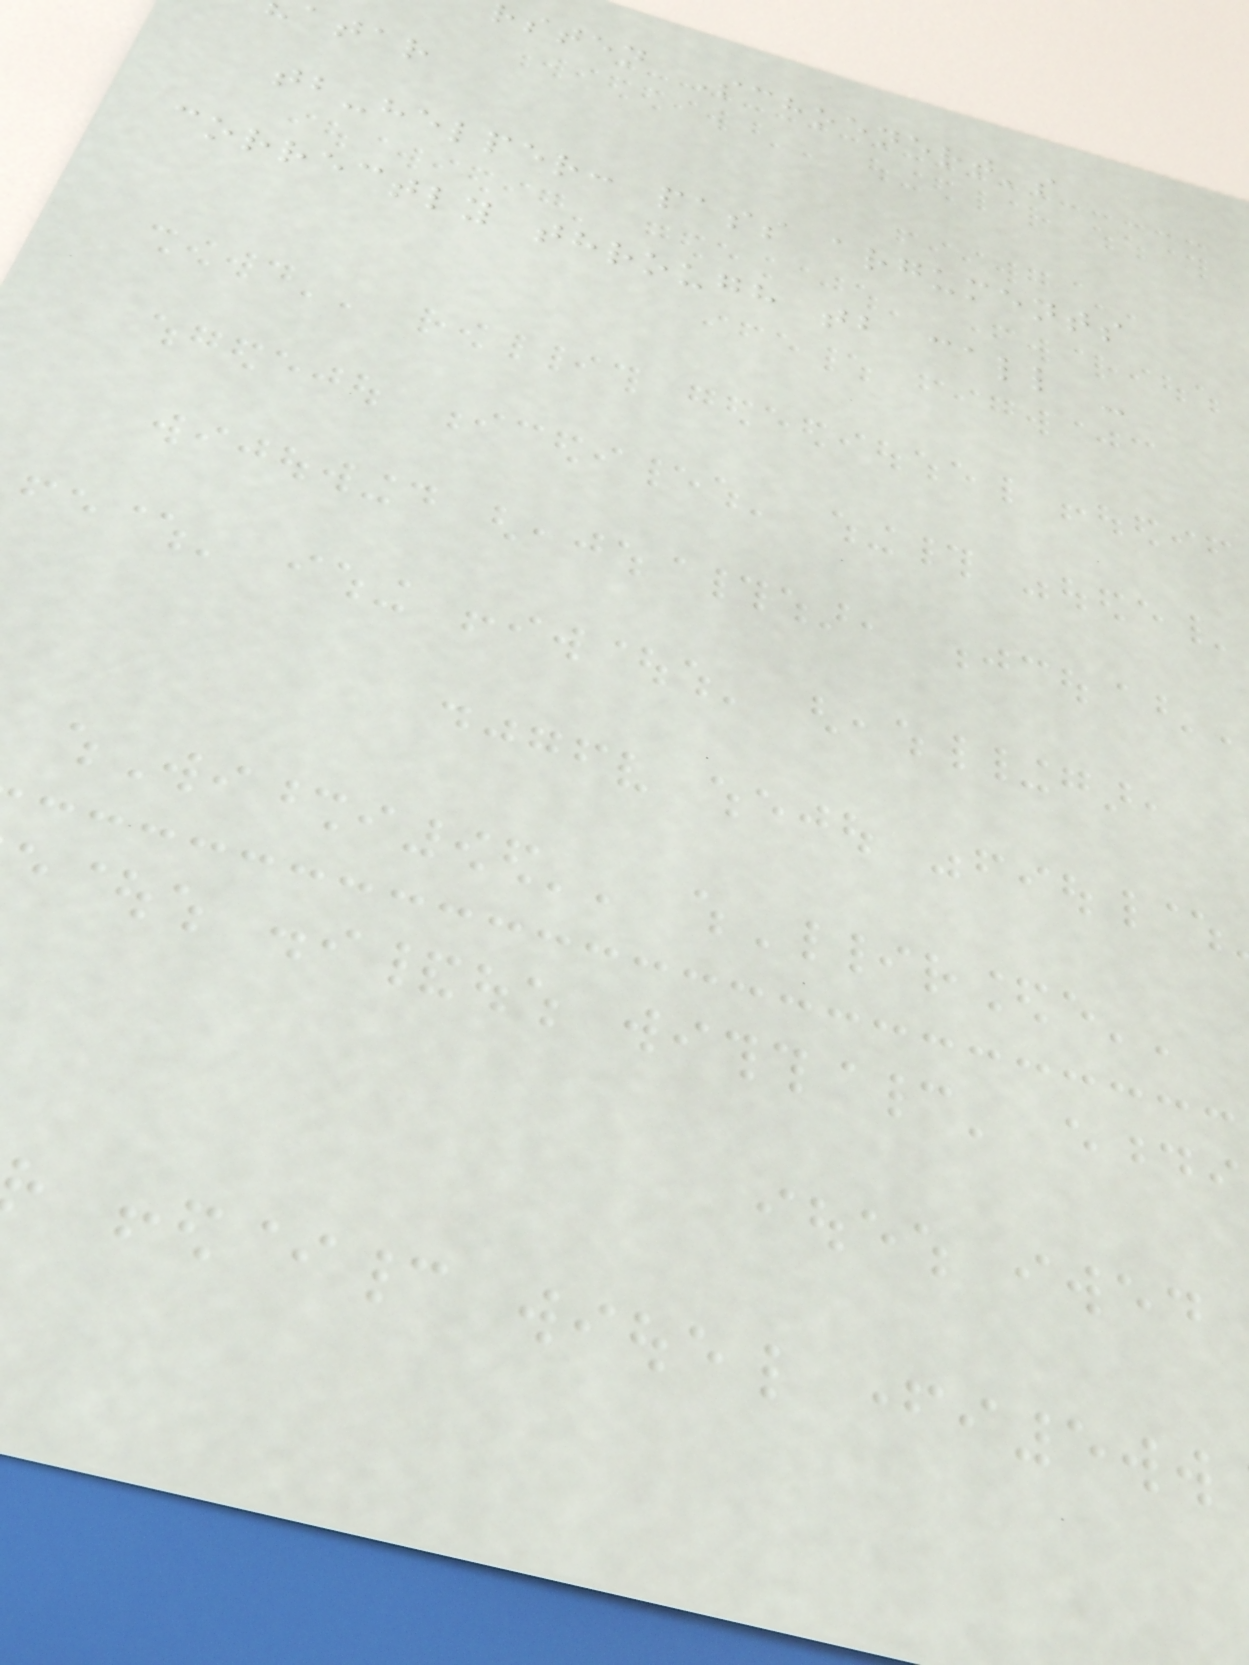rsten Schoenert's
atar
tb-helper: pass arguments
correctly through tb call -
